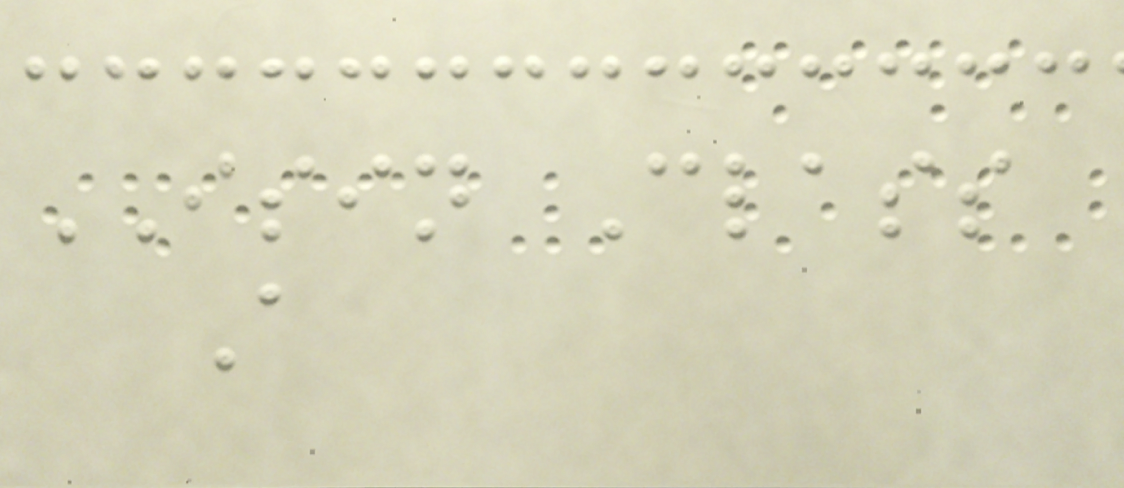ISIN Class
A
